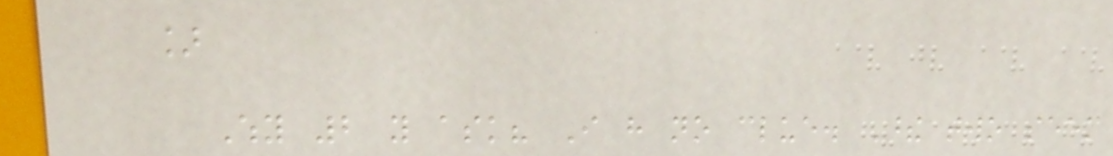]
Why 2 you ask? I have no clue. These two seem
